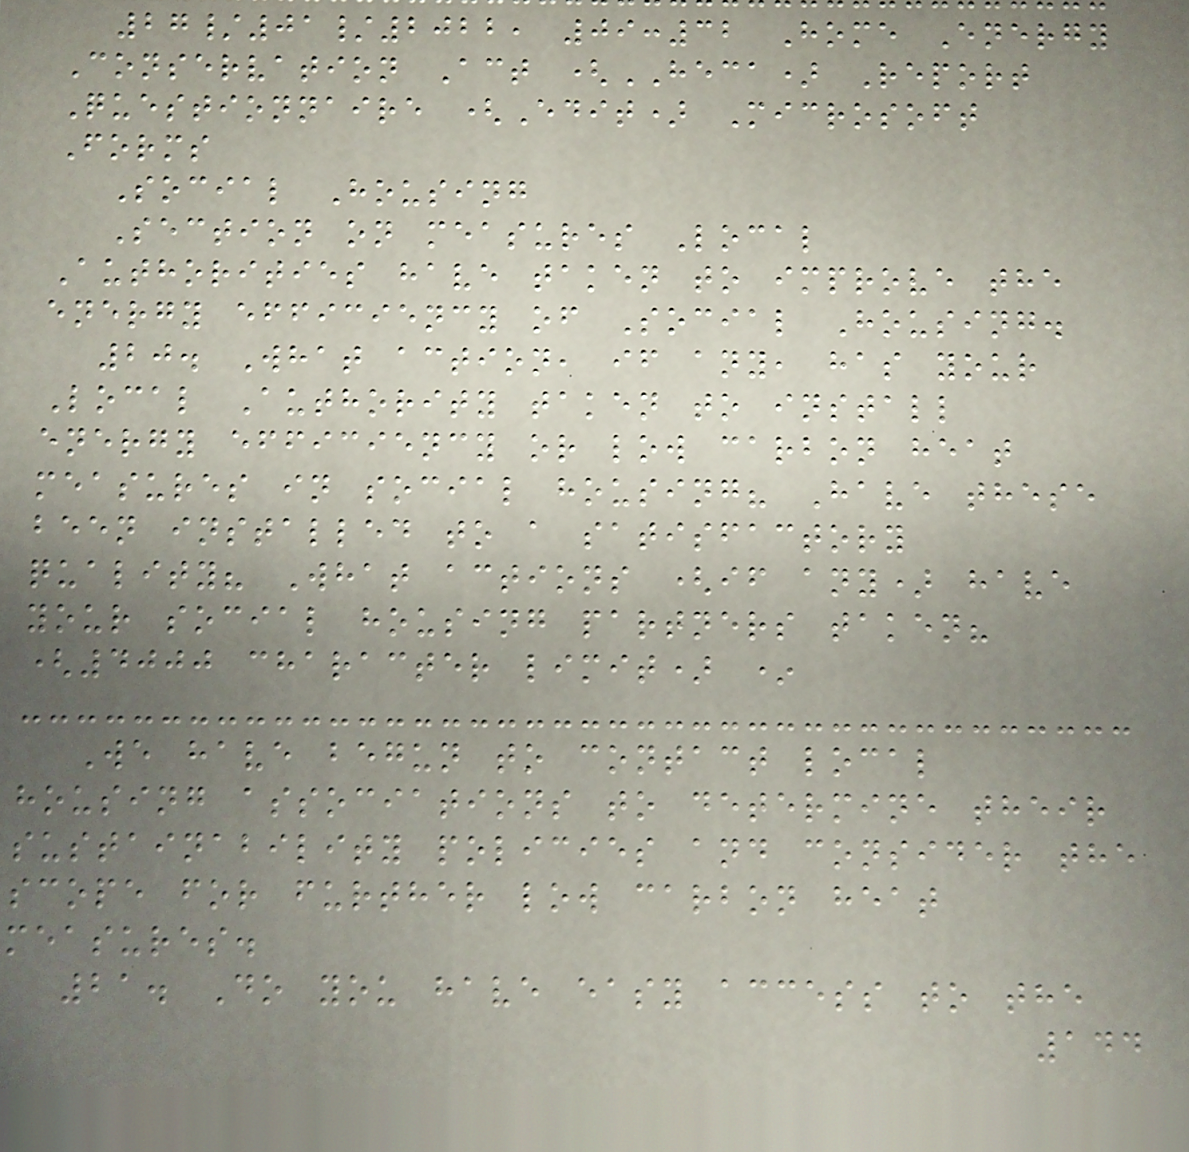27/01/2022, 09:32 Home Energy
Conservation Act (HECA) Report
Questionnaire (Edit) Microsoft
Forms
Social Housing
Section on measures Local
Authorities have taken to improve the
energy efficiency of Social Housing.
20. What action, if any, has your
Local Authority taken to install
energy efficiency or low carbon heat
measures in social housing? Have these
been installed to a satisfactory
quality? What actions (if any) have
your social housing partners taken?
(4000 character limit) *
We have begun to contact local
housing associations to determine their
sustainability policies and consider the
scope for further low carbon heat
measures.
21. Do you have easy access to the
144
